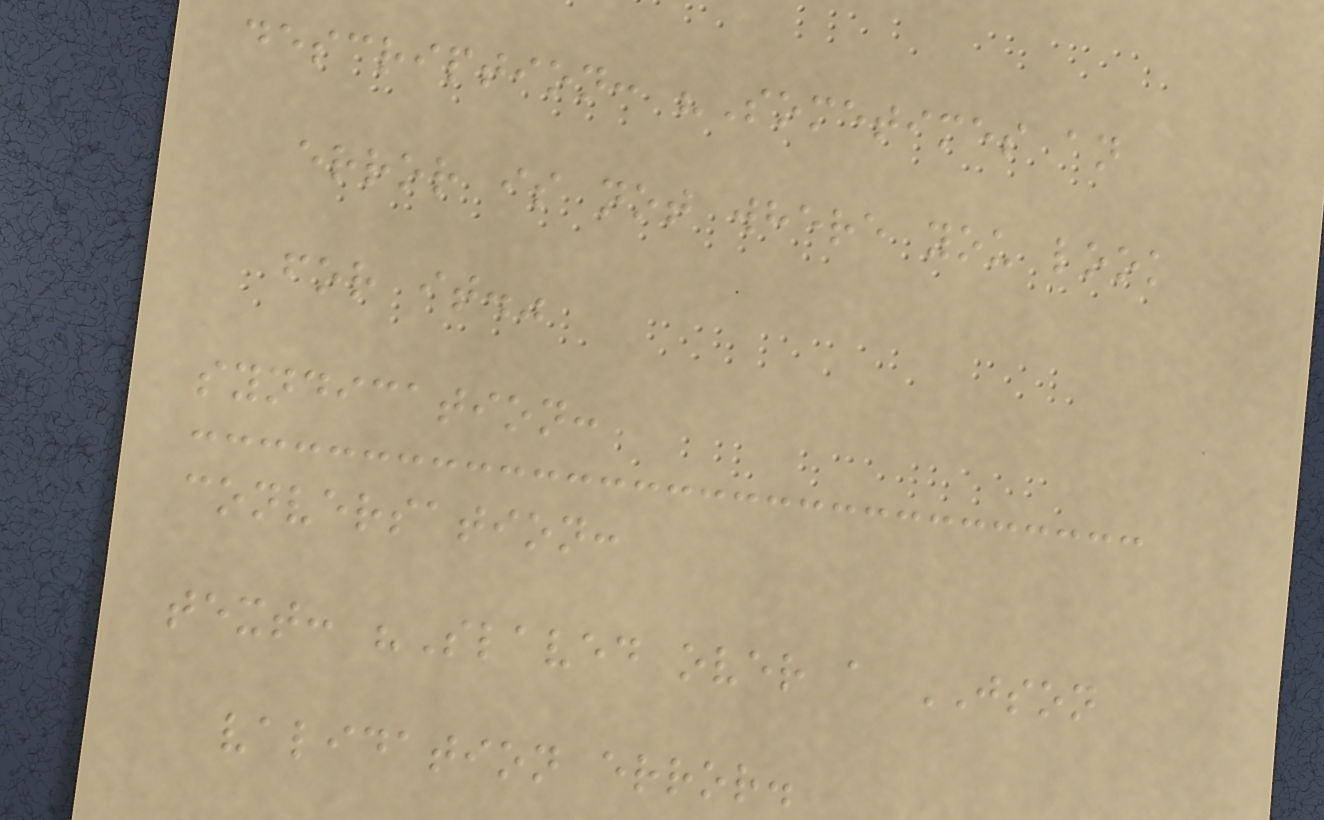description: "Sometimes an
error is not where you look
for it."
syndication:
conversation:
text: "Slaved over a JSON
validation error.
